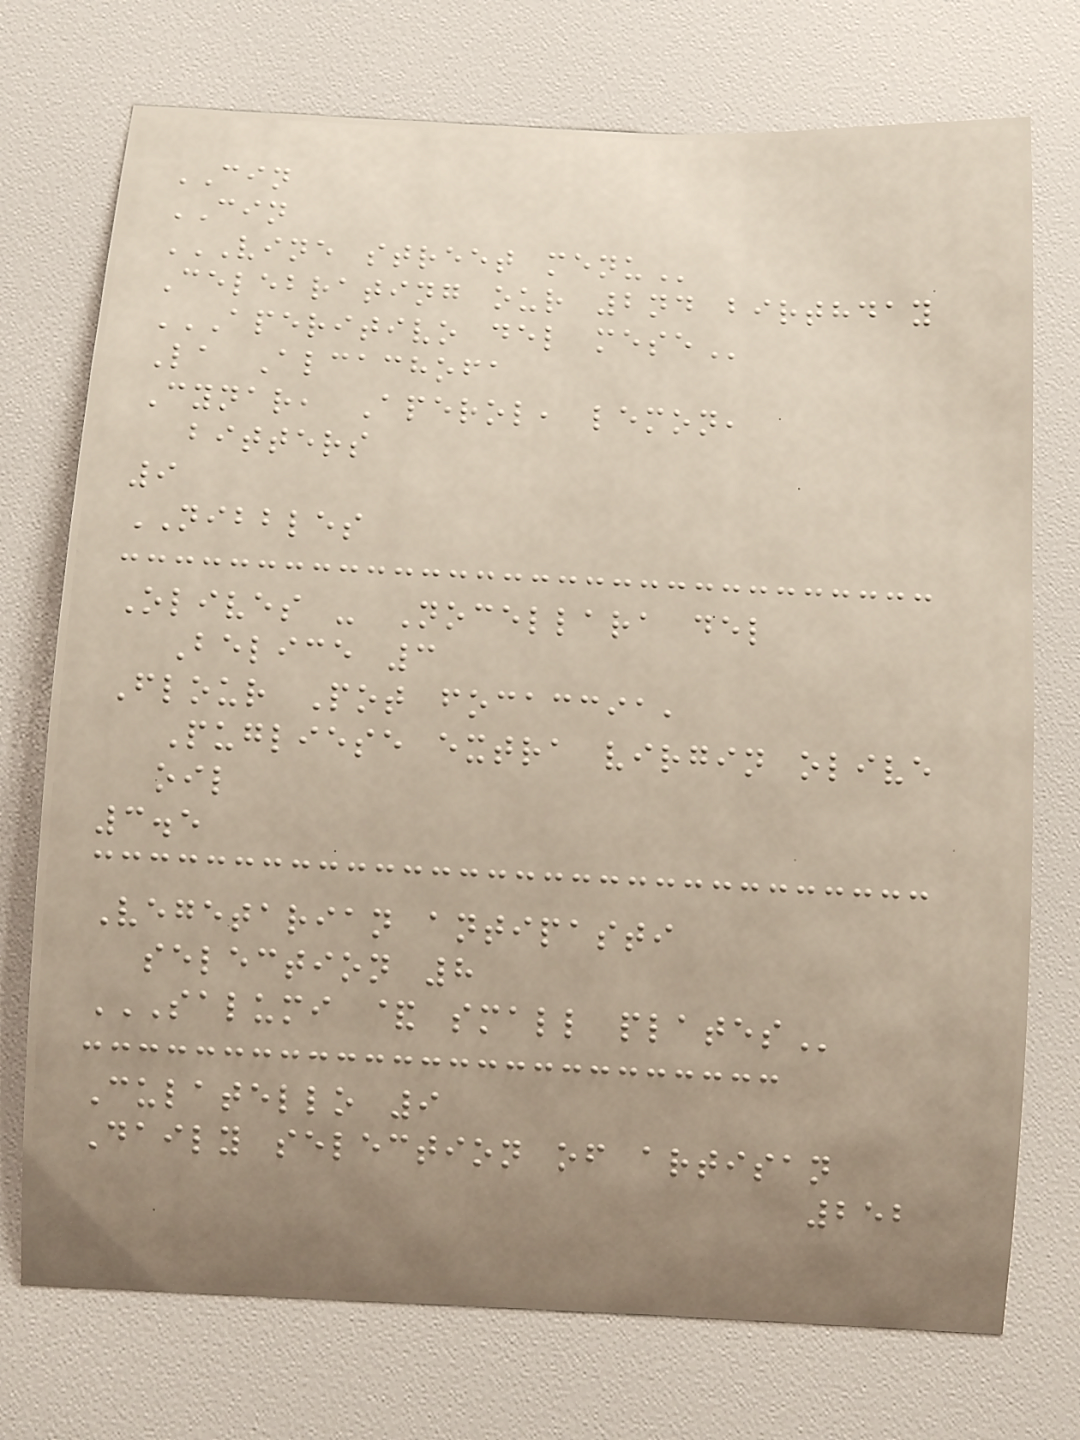CIN
CIN
VINE STREET MENU
Celebrating our 2nd birthday
APERITIVO DEL MESE
La Alcachofa
Cynar, Aperol, lemon,
bitters
9
NIBBLES
Olives - Nocellara del
Belice 3
Flour Pot focaccia,
Pugliese extra virgin olive
oil
3.5
Vegetarian antipasti
selection 8
SALUMI & SMALL PLATES
Culatello 9
Daily selection of artisan
252
